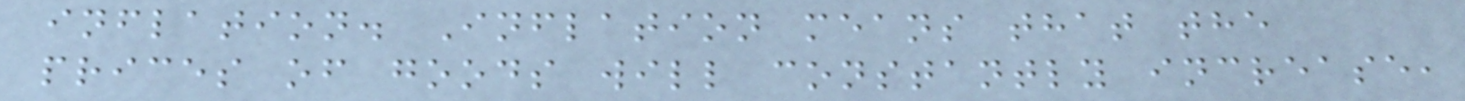inflation. Inflation means that the
prices of goods will constantly increase,
